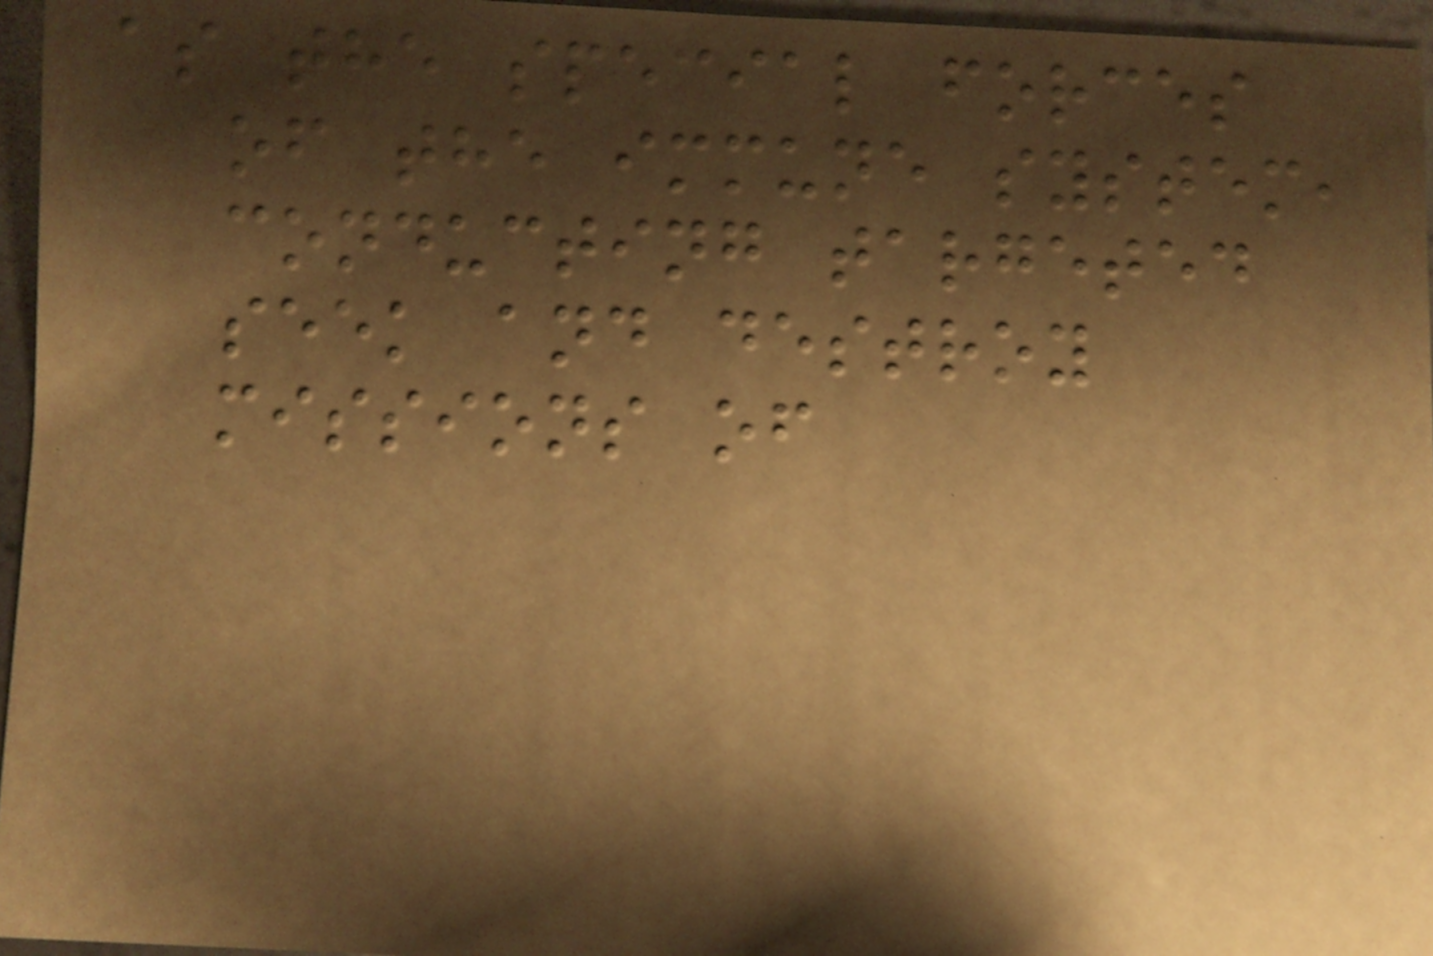as the special forces
of the immune system,
conducting targeted
seek and destroy
missions of
